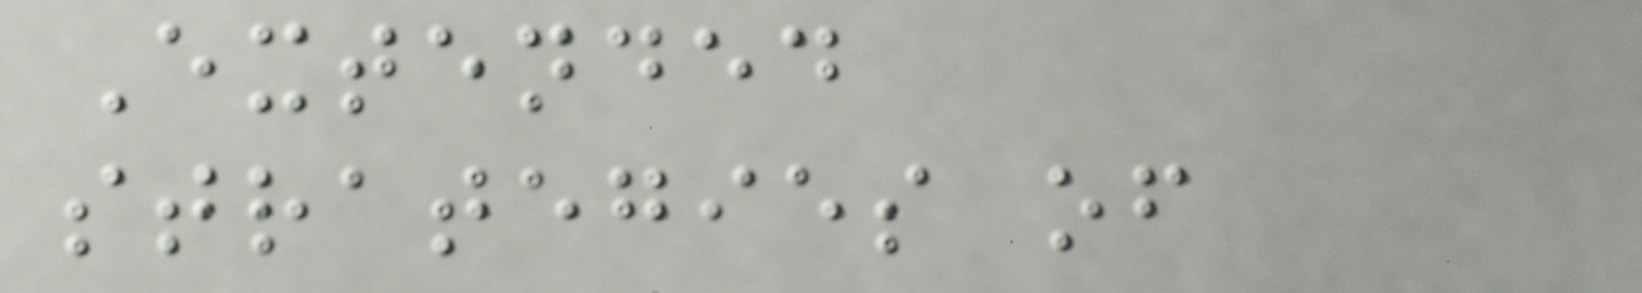Extended
strategies of
